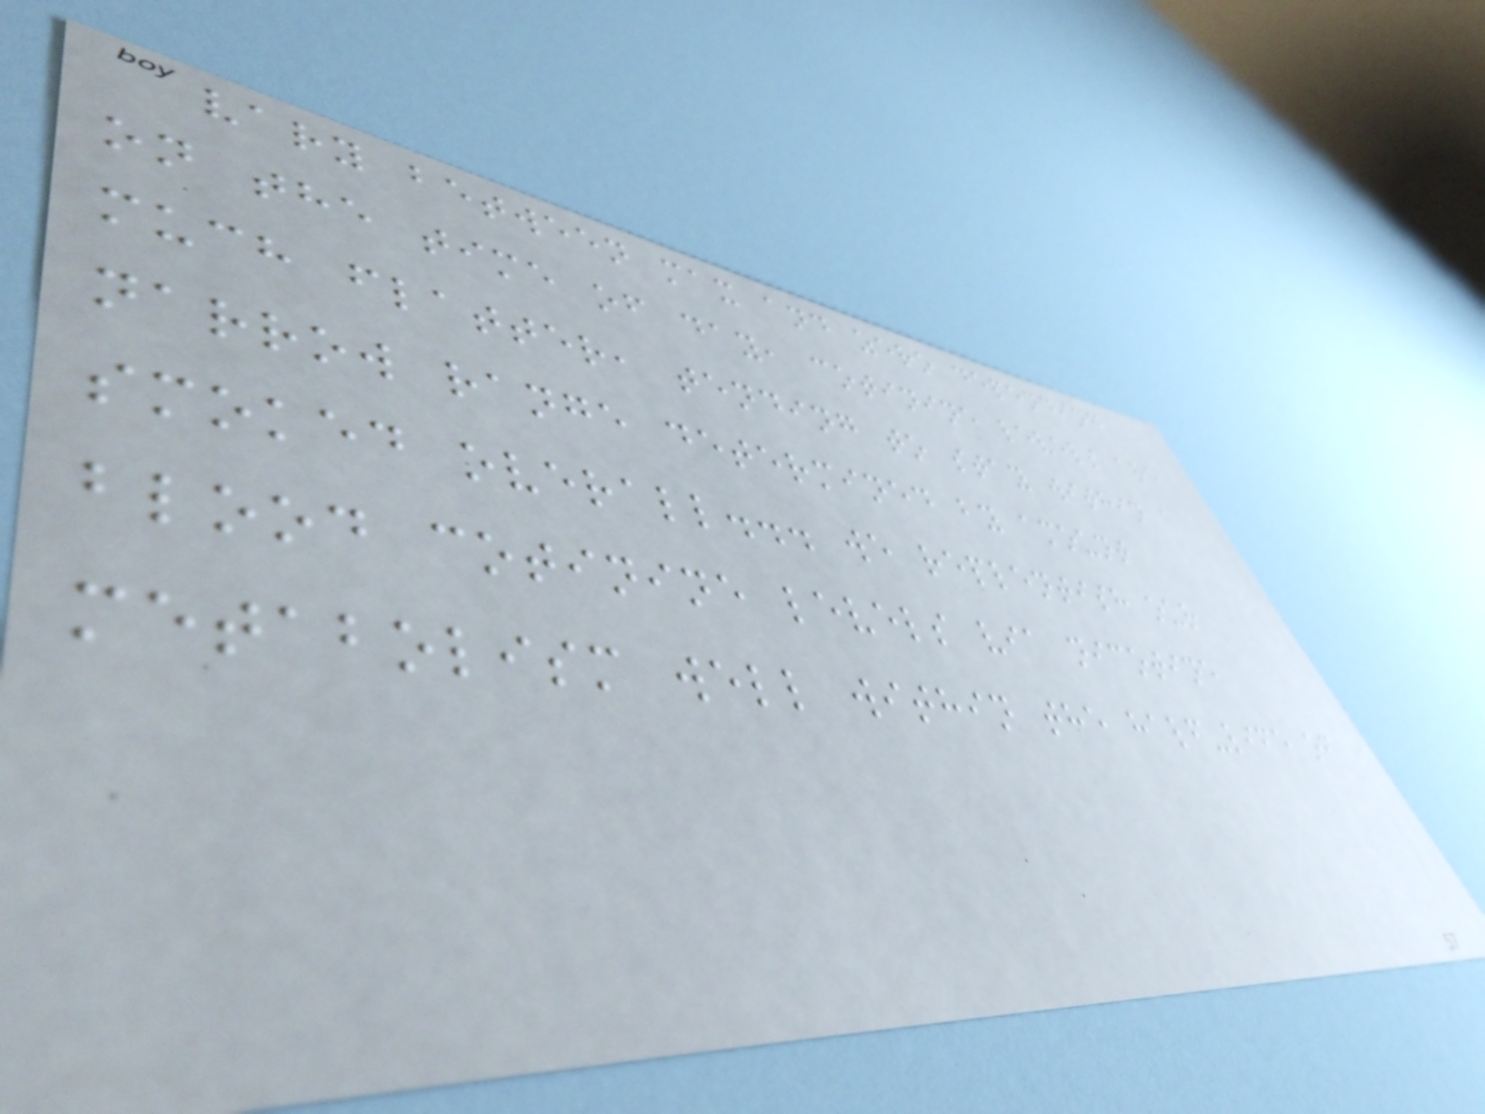vary between max and zero depending
on the time of day, cotinine levels are
much flatter, tending to stay within a
narrow range determined by amount
smoked overall... we replentish our
blood cotinine levels via nicotine
metabolism well within the half-life of
